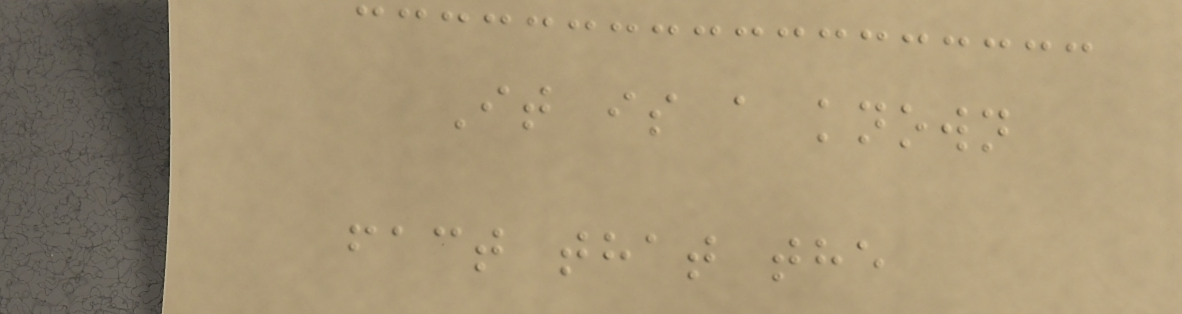It is a known
fact that the
